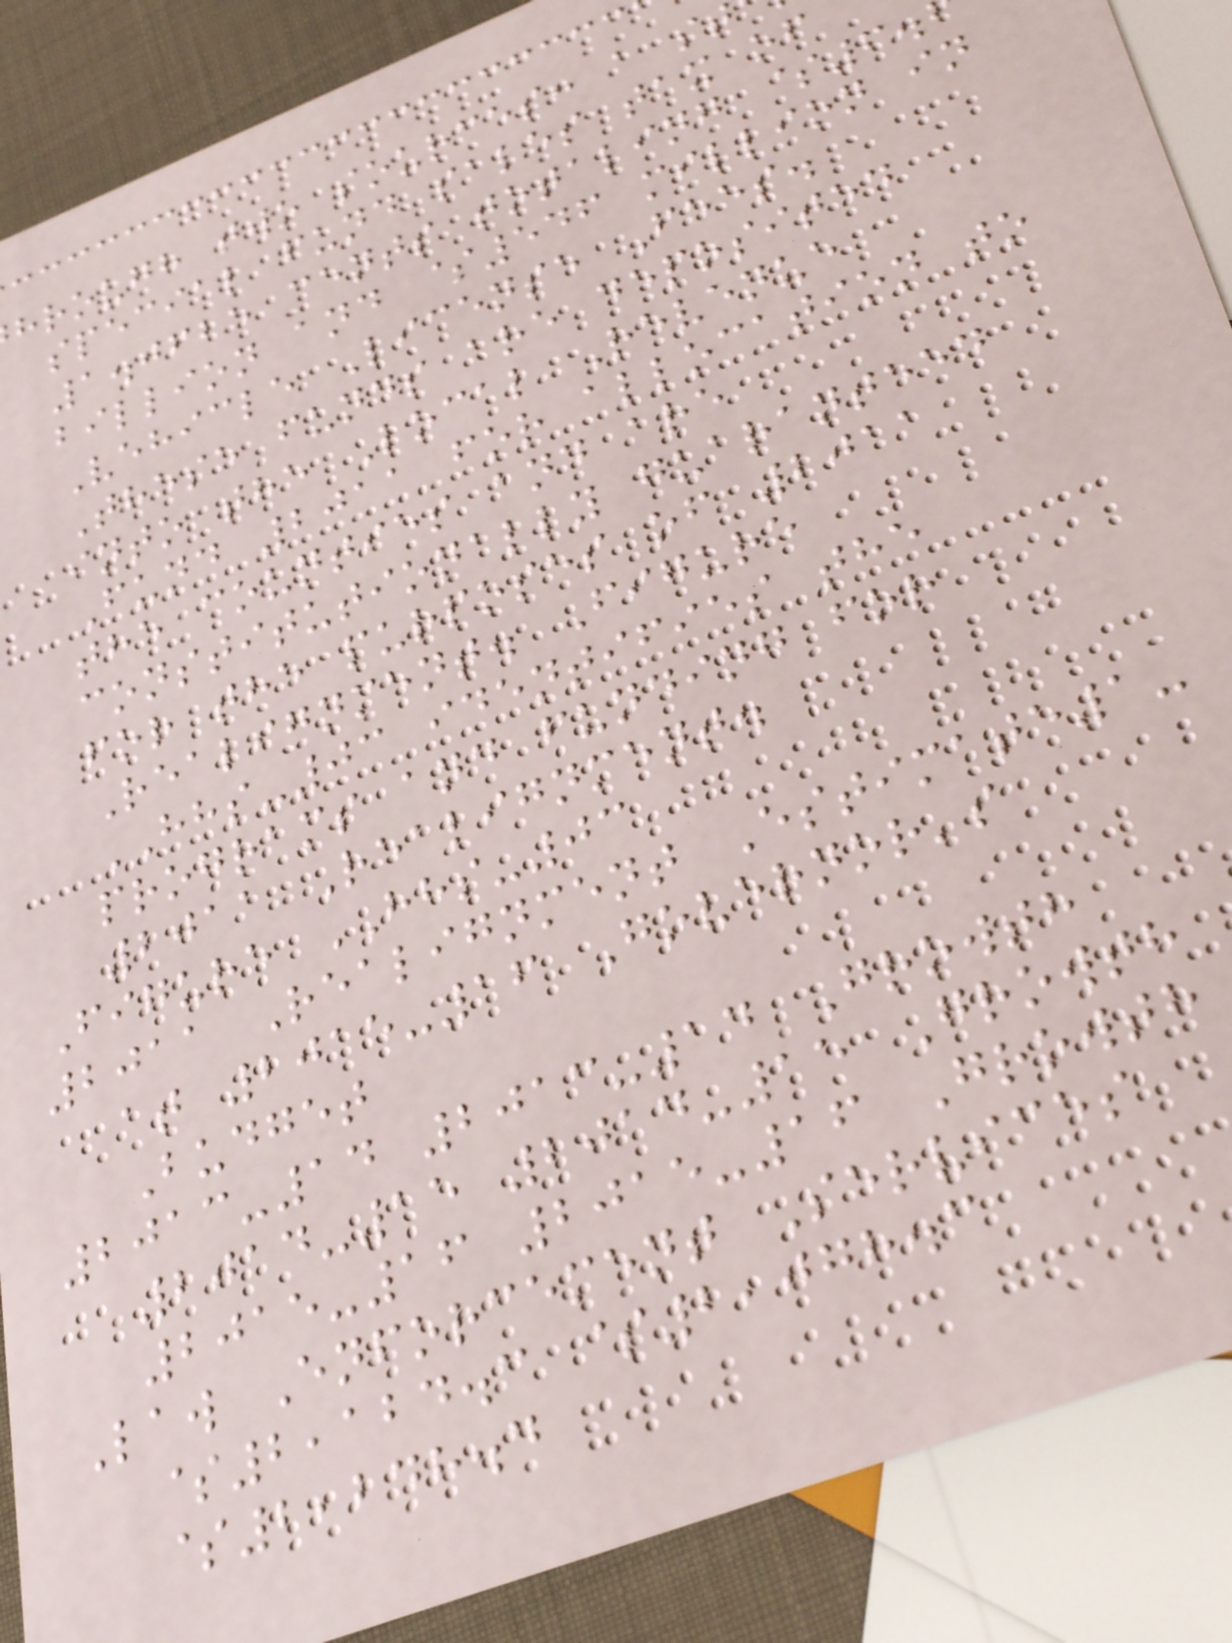hrough two sources: a st
special fund sales tax of
1.0625 cents totaling $6.
billion and $546 million in
Vehicle License Fees.
These funds are deposited
into the Local Revenue
Fund 2011 for allocation to
the counties and are
constitutionally guaranteed
for the purposes of 2011
Realignment. Figure
HHS-03 identifies the
programs and funding for
2011 Realignment.
Figure HHS-03
2011 Realignment Estimate1-
at 2015-16 Governor's
Budget
2013-14 2013-14 Growth
2014-15 2014-15 Growth
2015-16 2015-16 Growth
Law Enforcement Services
$2,124.3 $2,078.3
$2,248.4
